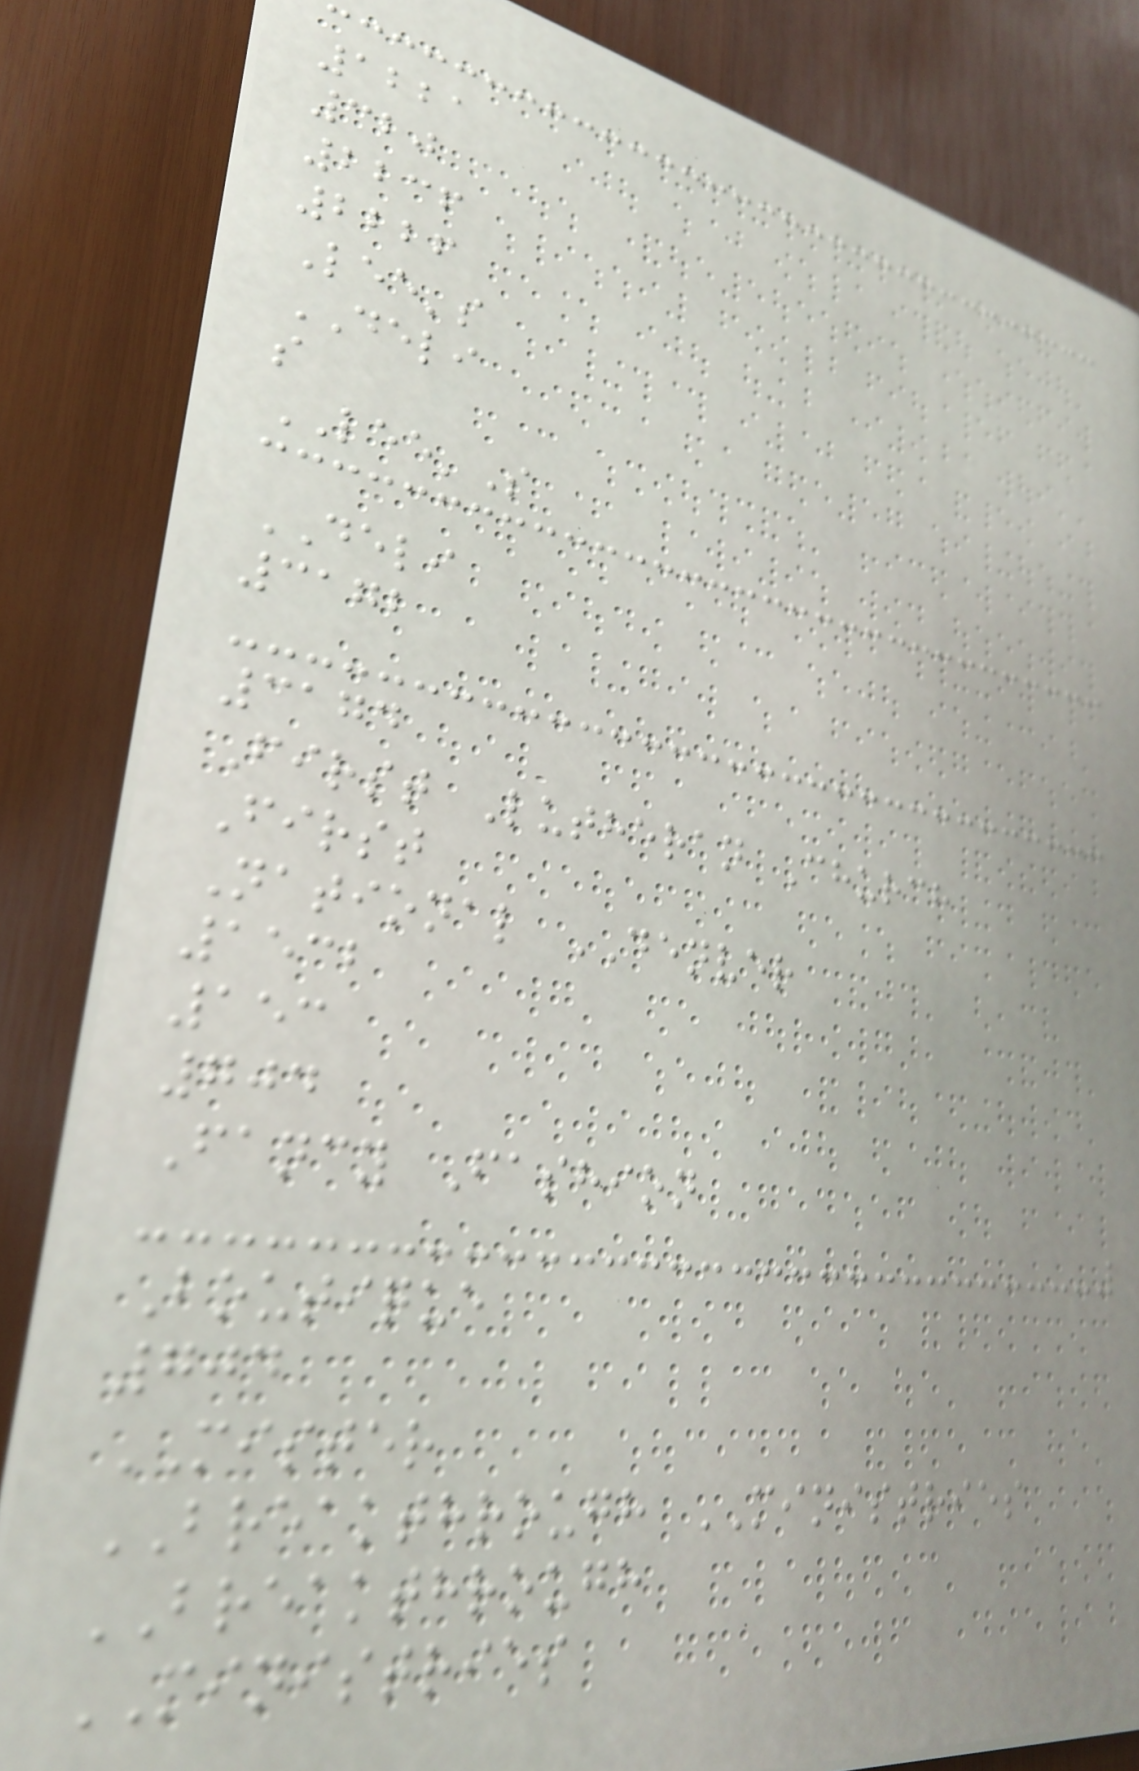1221
320
2236
2226
Lee's
DELI
s
LEE'S
DELI
3172
3174
First Lutheran Church
First
National DENVER
1532
153
704
Fancy Fashion
Boutique
704
MISTER
BREAKTHROUGH MINISTRIES
BREAKTHROUGH
MINISTRIES
